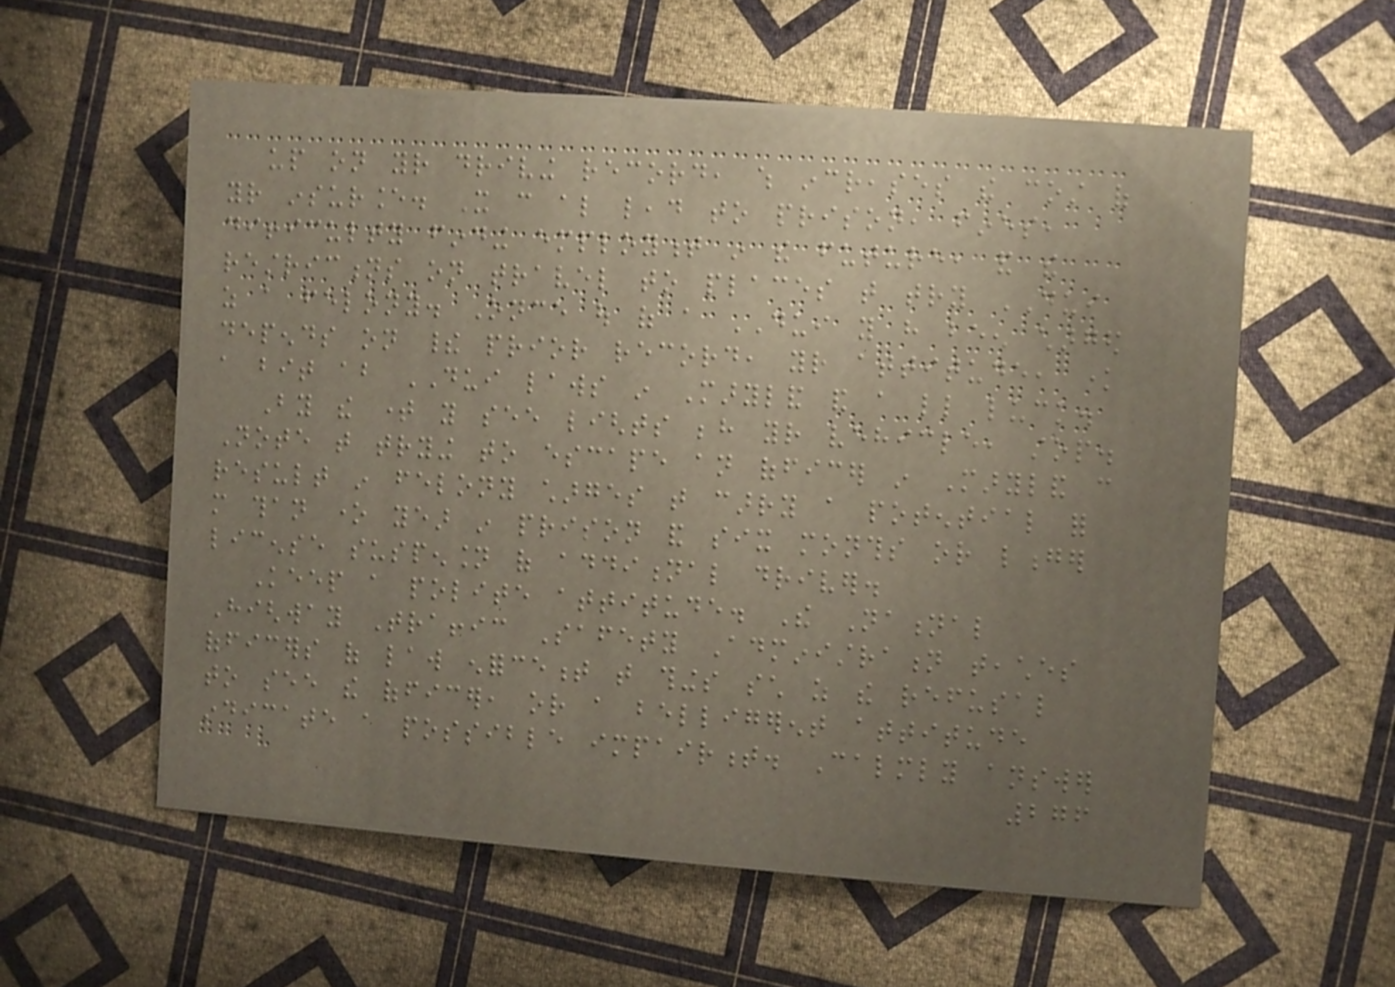up on your driving record, which increases the cost of
your insurance. It can also lead to prison, fines,
difficulty finding employment in the future, and the
restrictions on travel to places that try DUI
as a felony. Once out of a DUI you have been charged
depends on their prior record, your attitude, know
a bit about DUI laws in Maryland and a little luck.
By the time you see lights behind your vehicle, stop.
Note that trying to escape an officer in Maryland can
result in felony charges that carry a potential for
more than one year in prison and six months or longer
license suspension of additional driver.
Keep a polite attitude. The National
Highway Traffic Safety Administration teaches
officers of law enforcement that things such as the refusal
to see the officer, or a belligerent attitude
indicate a possible impairment. Calmly answer
276
